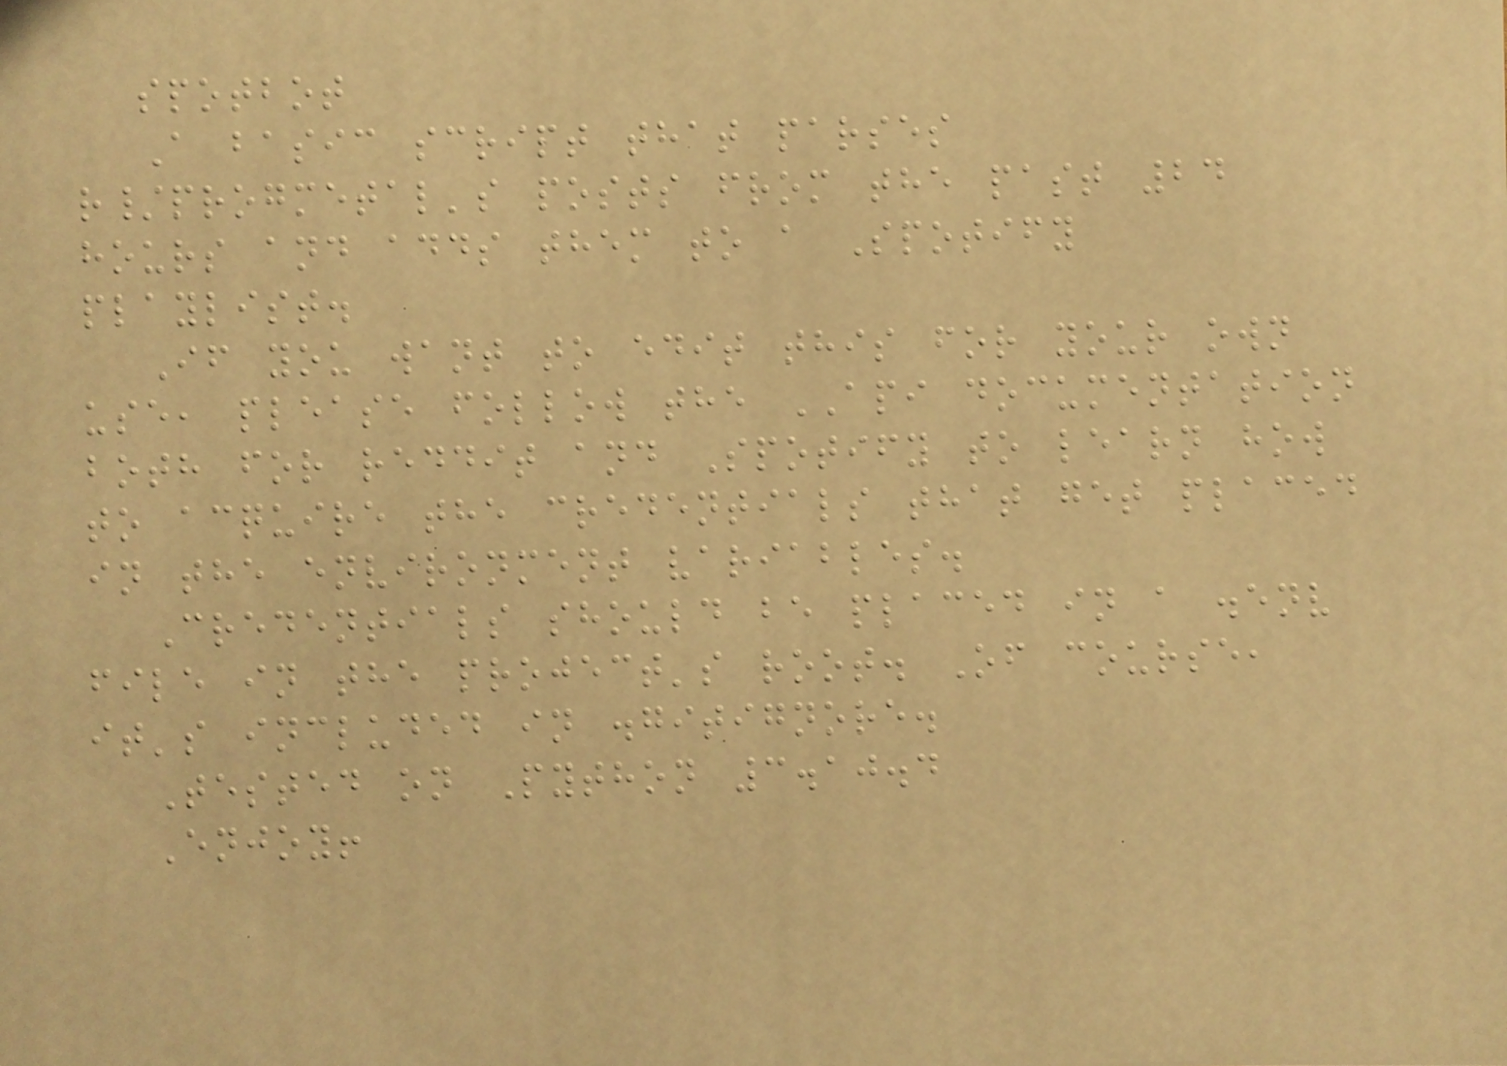spotbot
A basic script that parses
r/progmetal's posts from the past 24
hours and adds them to a Spotify
playlist.
If you want to edit this for your own
use, please follow the API documentation
both for reddit and Spotify to learn how
to acquire the credentials that get placed
in the environment variables.
Credentials should be placed in a .env
file in the project's root. Of course,
it's included in .gitignore.
Tested on Python 3.10.4
Enjoy!
